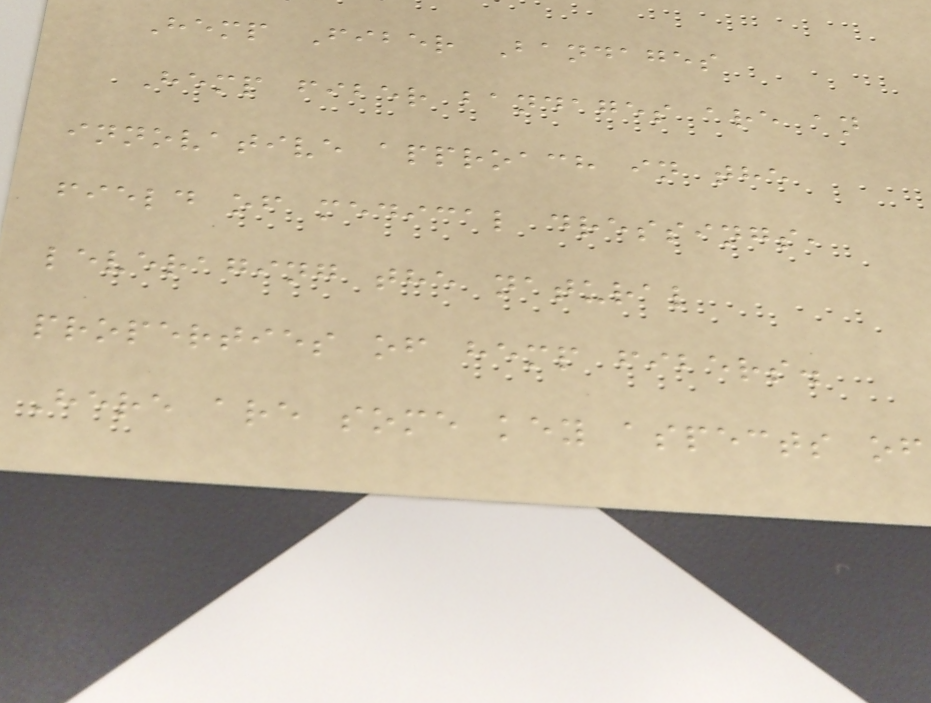Hemp Fiber Bandages
Hemp fiber bandages are an
innovative approach in the
field of medical dressings,
leveraging the natural
properties of hemp fibers.
Here are some key aspects of
